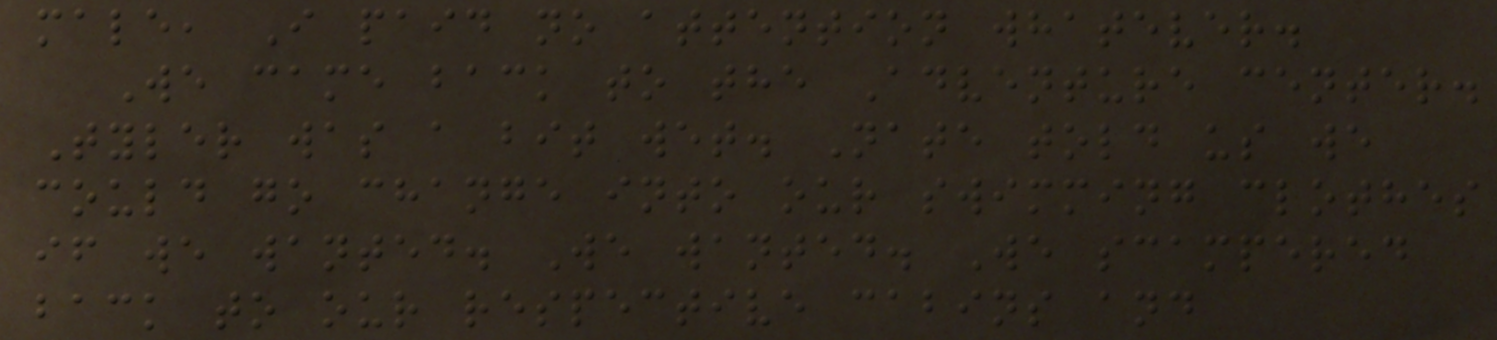male, I paid no attention whatever.
We came back to the Adventure center.
Tyler was a bit wet. Nate told us we
could go change into our swimming clothes
if we wanted. We wanted. We scampered
back to our respective cabins and
